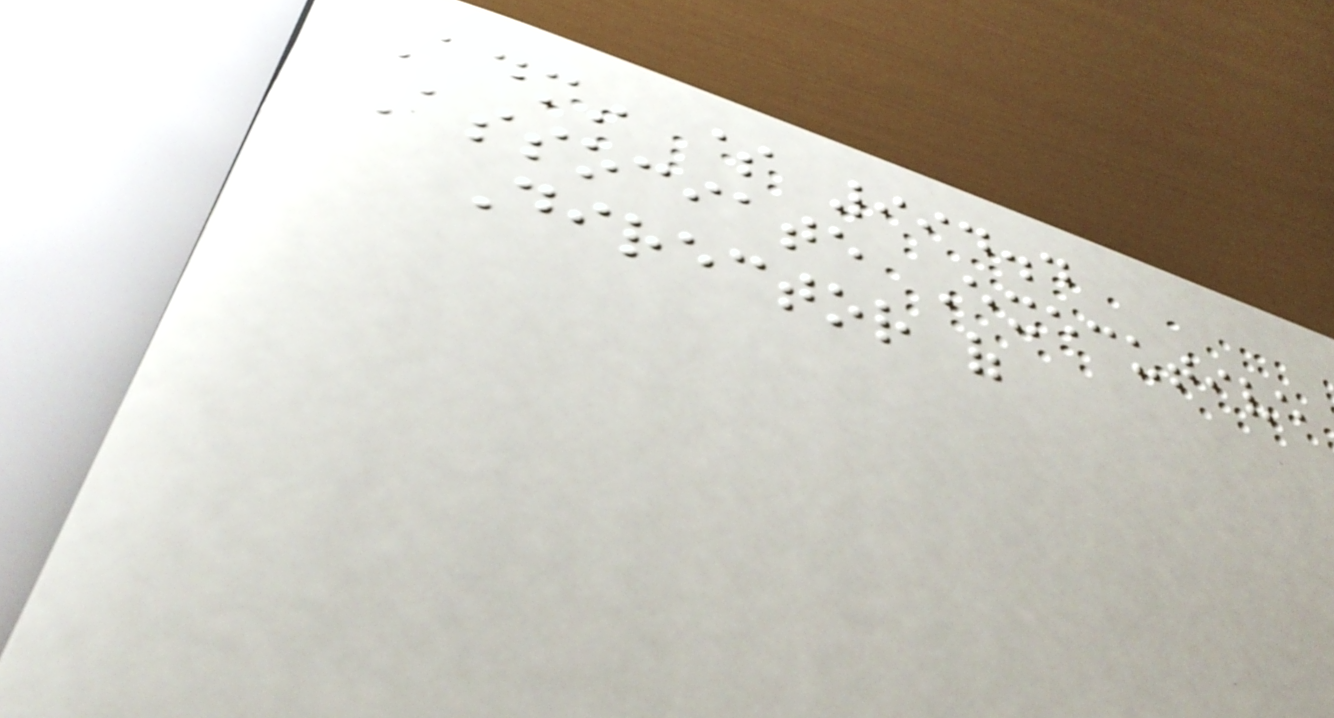Admin $ 994.4
Associate Executive
Director of
